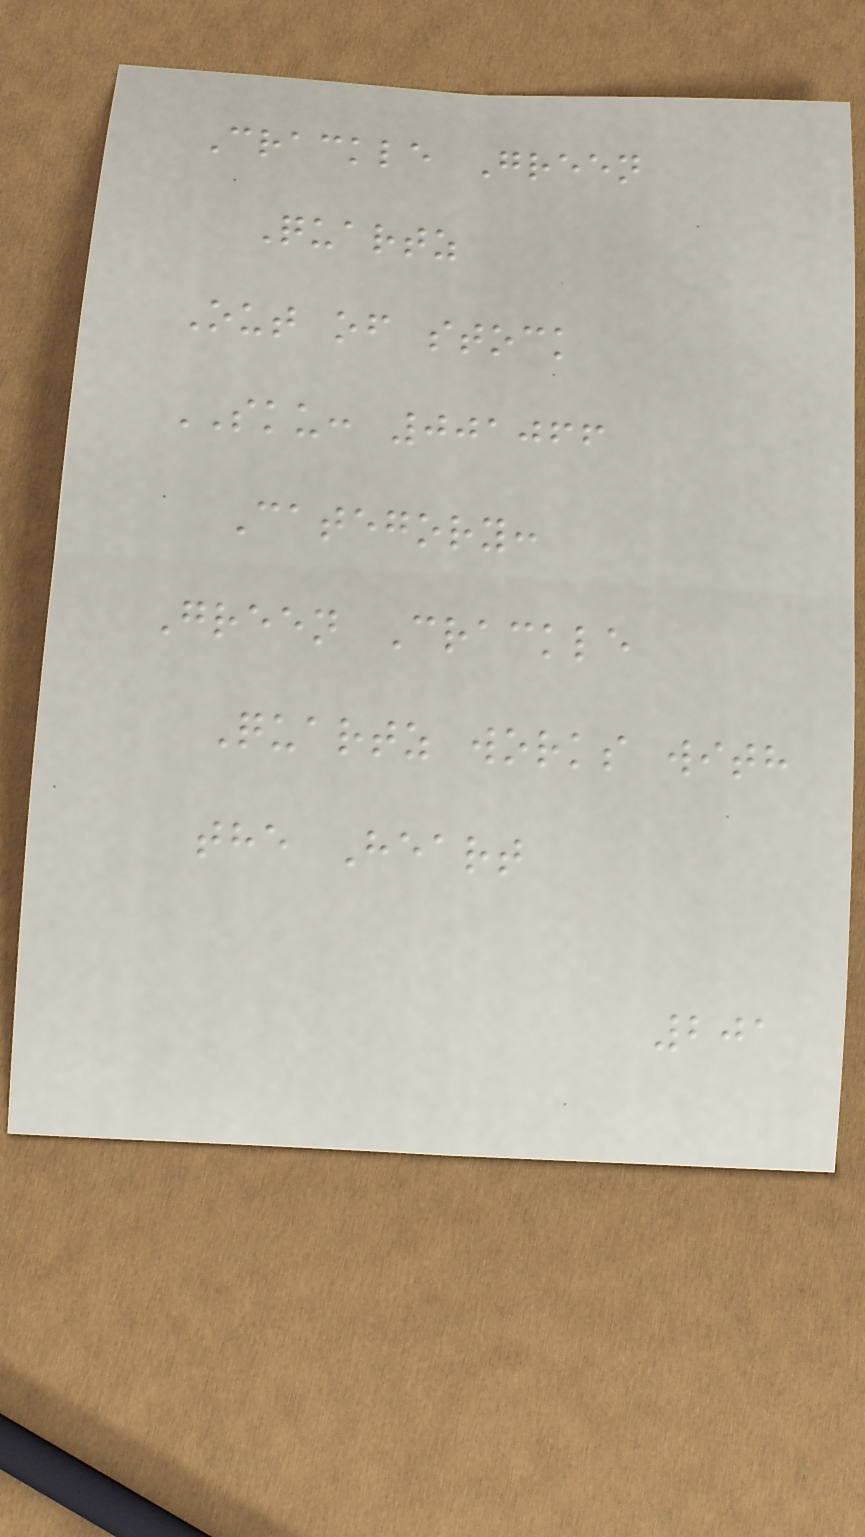Crackle Green
Quartz
Out of stock
SKU: 001066
Category:
Green Crackle
Quartz works with
the Heart
201
